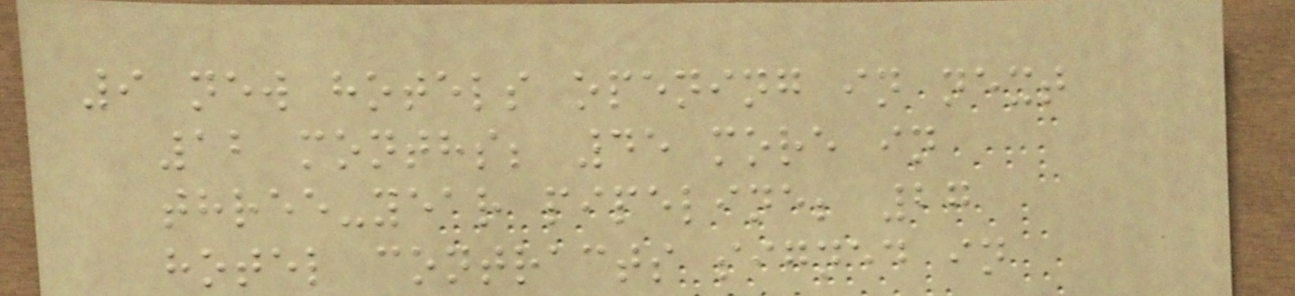9 new hotels opening in next
12 months; 45 more in
three-year pipeline; 27
hotel contracts signed in
